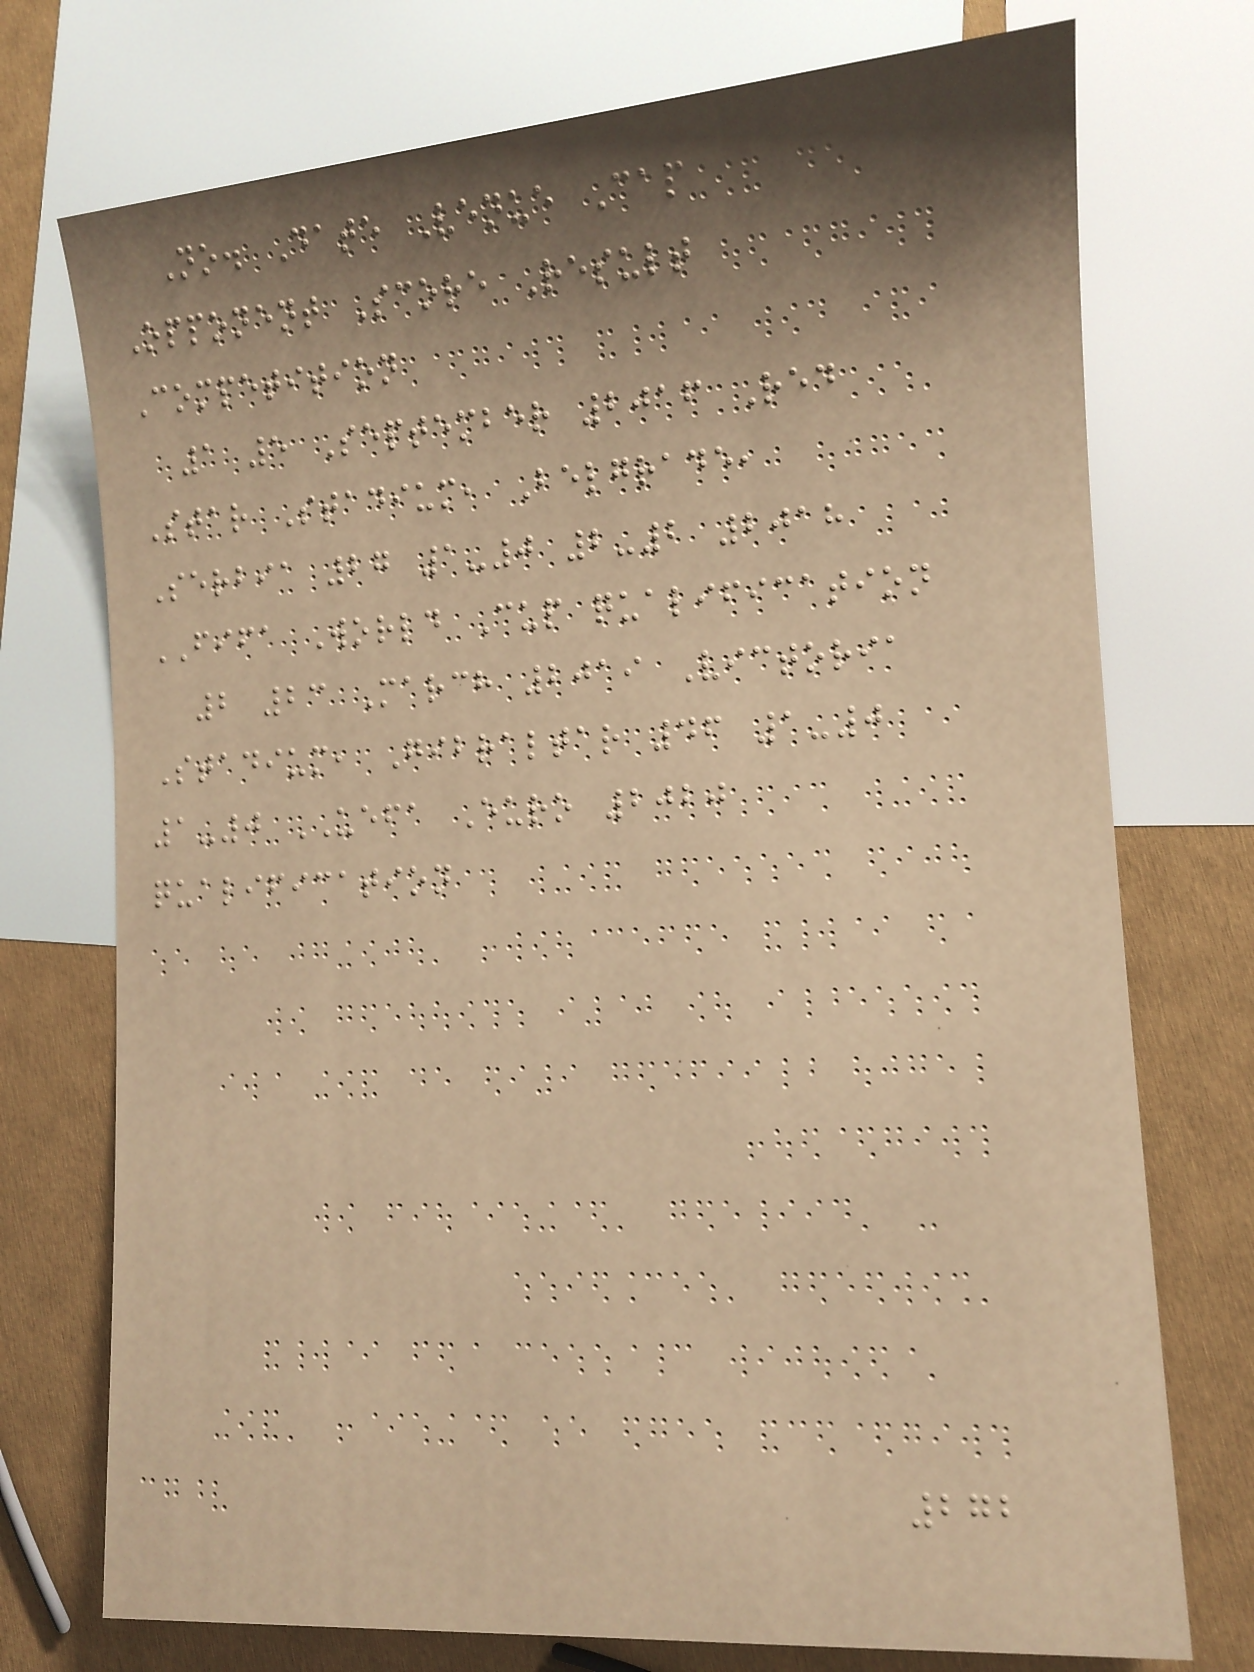No. Date Venue Cap
Opponent Score Result
Competition
1 5 September 2016 Red
Star Stadium, Belgrade,
Serbia 27 1-0 2-2 2018
FIFA World Cup qualification
2 23 March 2019 Victoria
Stadium, Gibraltar 46 1-0
1-0 UEFA Euro 2020
qualification
272
